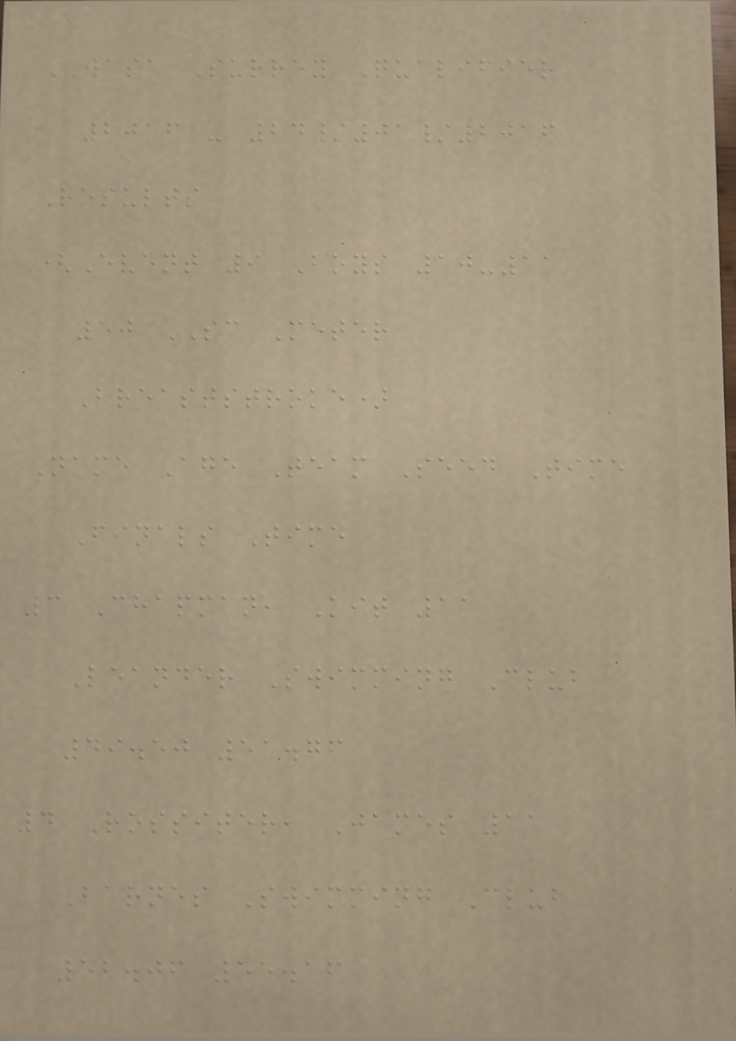WASA Surrey Qualifier
2016 - 24/01/2016
Results
(Event 9 Boys 10-11
50 SC Meter
Breaststroke)
Name Age Team Seed Time
Finals Time
3 Chapman, Kit 11
Leander Swimming Club
49.50 51.76
4 Rossiter, James 11
Barnes Swimming Club
52.06 55.16
